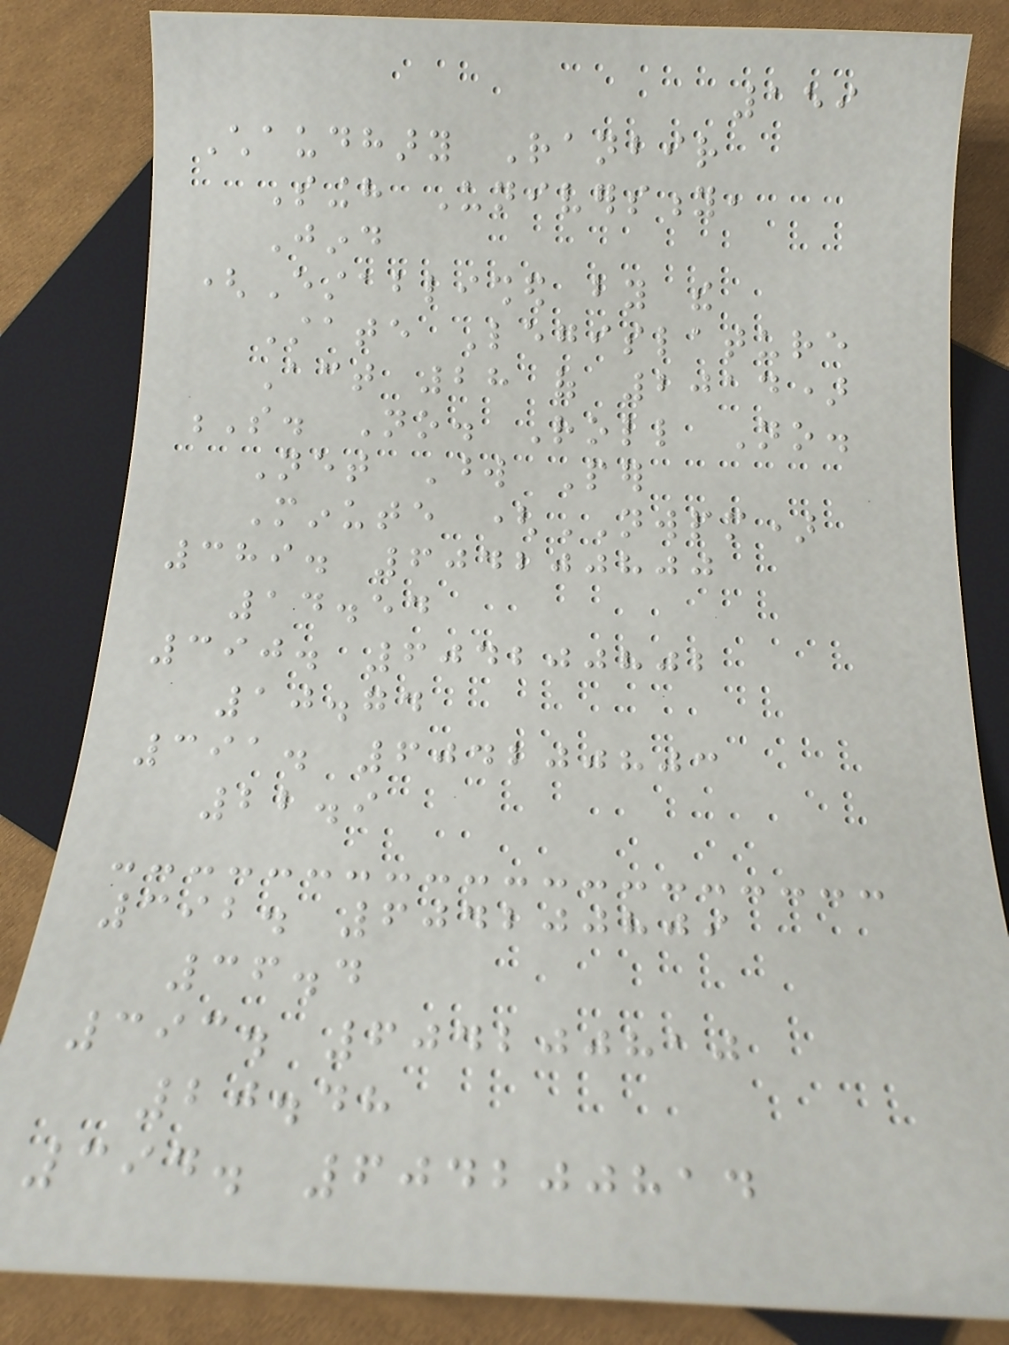159
Chaudhary Ranbir
Singh University,
Jind
(Established by the
State Legislature
Act 28 of 2014)
S. No. Roll No.
Net Word Per
Minute (NWPM)
389. 604200800
14.54
390. 604200802
10.74
391. 604200803
22.9
392. 604200809
36.4
393. 604200810
20.48
394. 604200814
